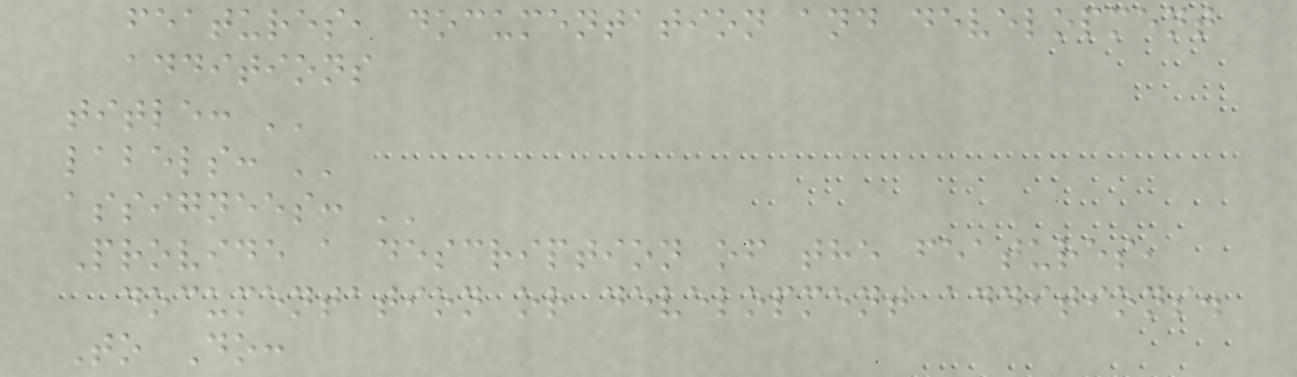features, documentation and development
additions
title: ''
labels: ''
assignees: ''
Provide a description of the features,
documentation or development additions.
To Do:
